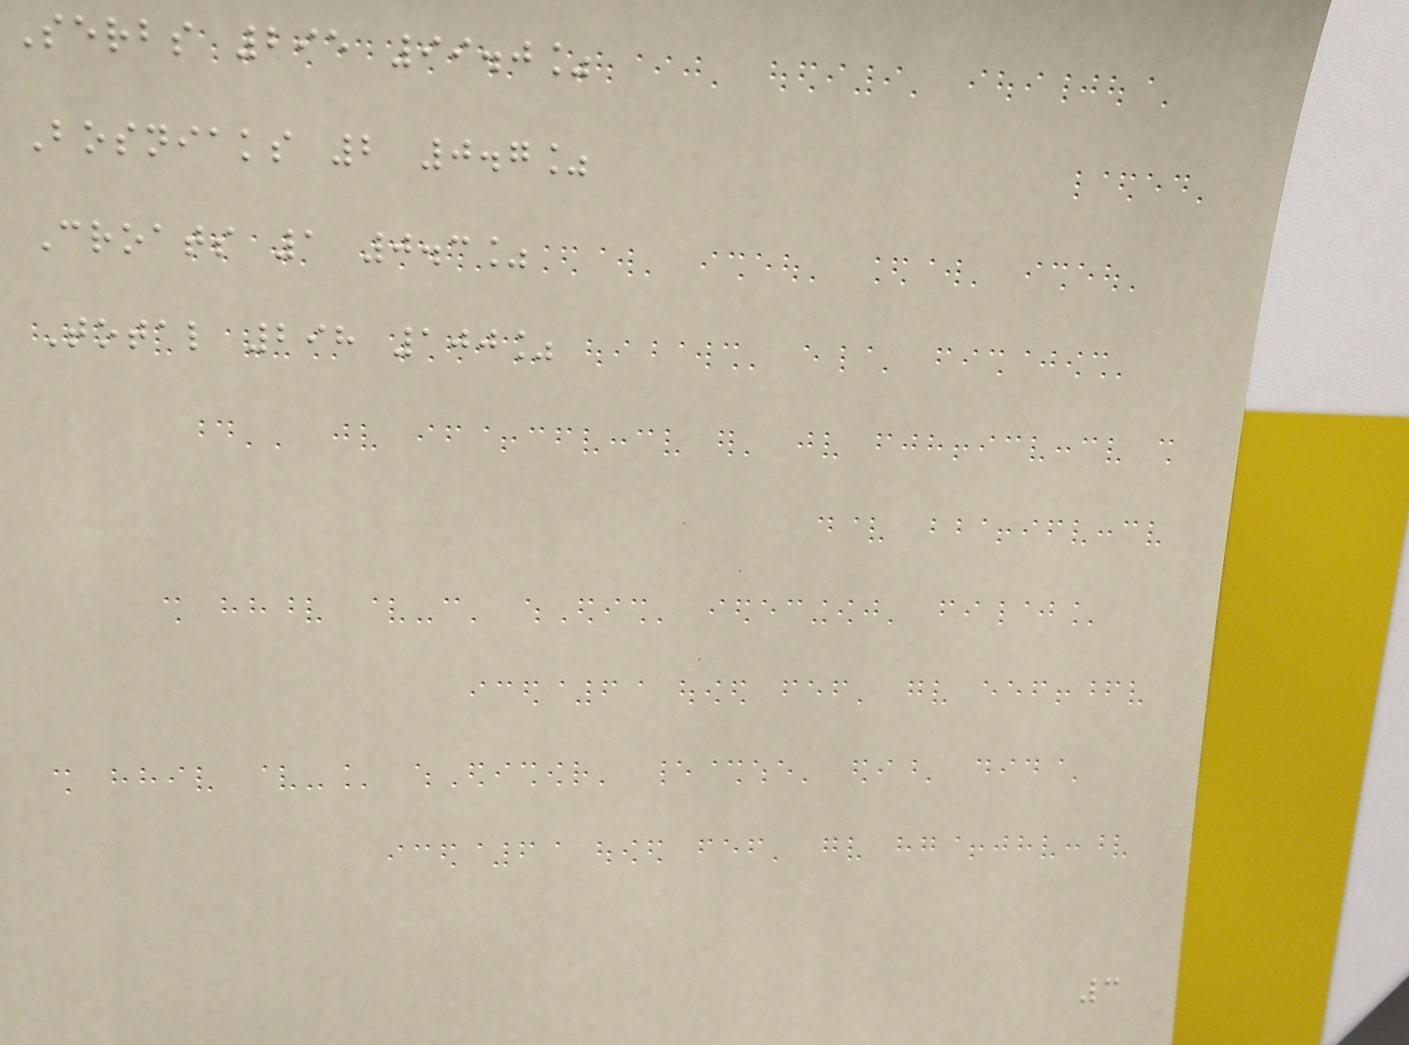Serbs 295 99.0%
Bosniaks 2 0.7%
Croats 1 0.3%
Total 298 100%
3
